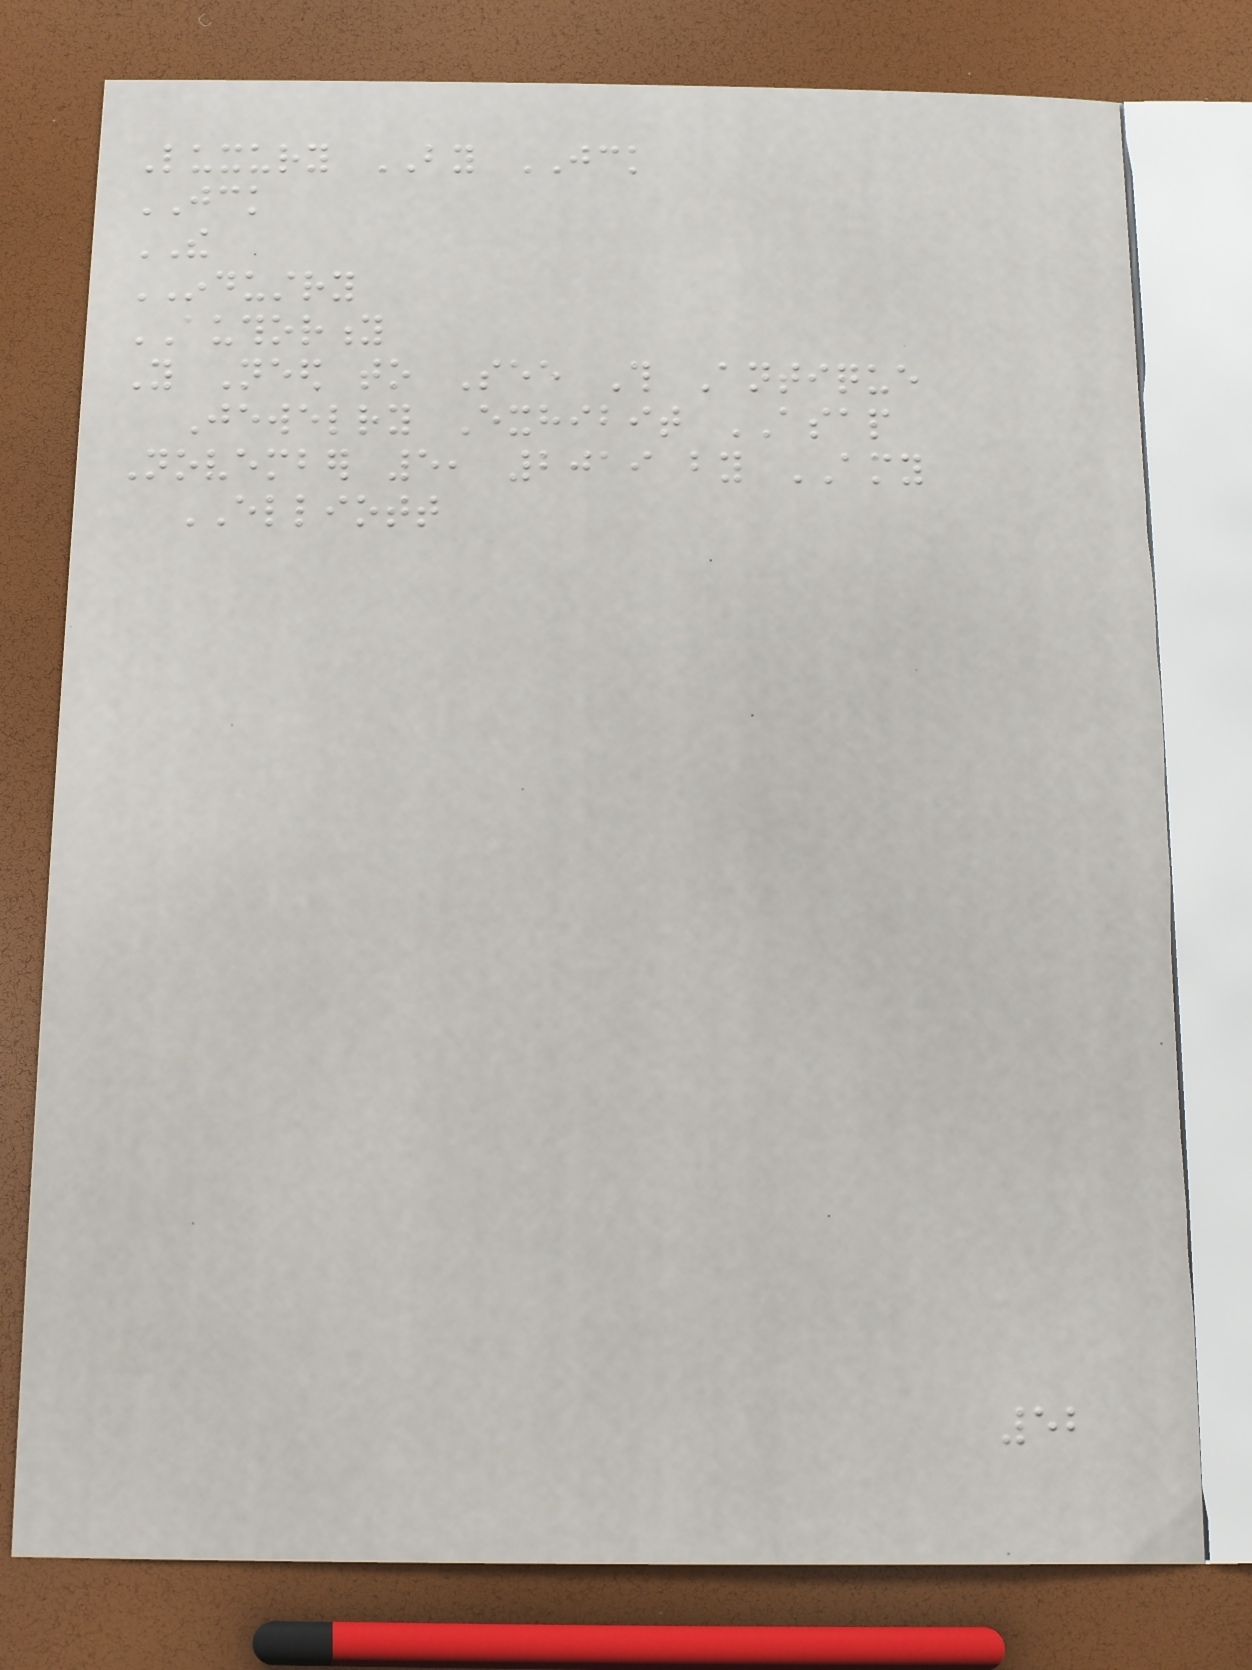Luxury BY JCK
JCK
THE
INDUSTRY
AUTHORITY
You Need to See This Antique
Jewelry Exhibit ASAP
November 5, 2019 by AMY
ELLIOTT
52
